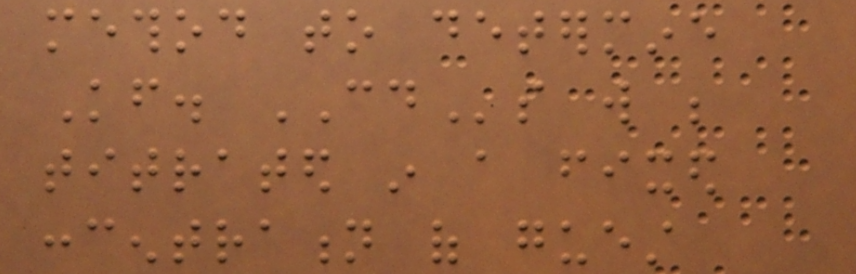method to determine
Kf. CDs will be
titrated in a fixed
concentration of guest
